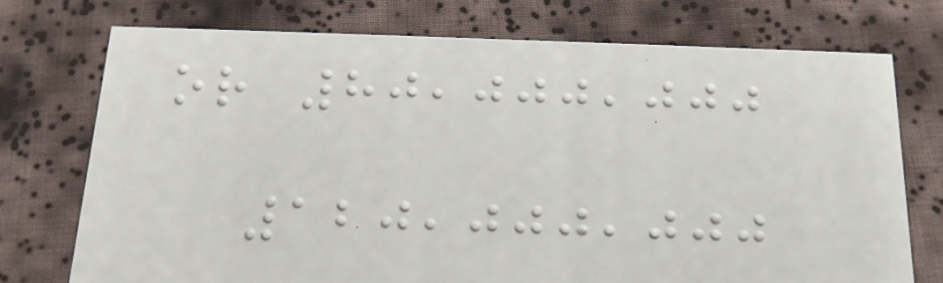or 80,000,000
120,000,000
